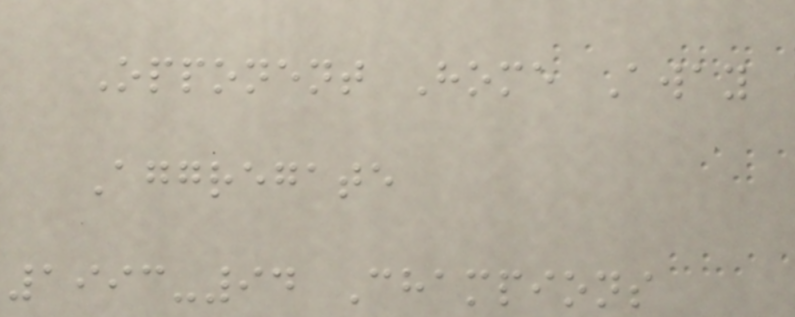Opponent Home Away
Aggregate
1993-94 Champions
